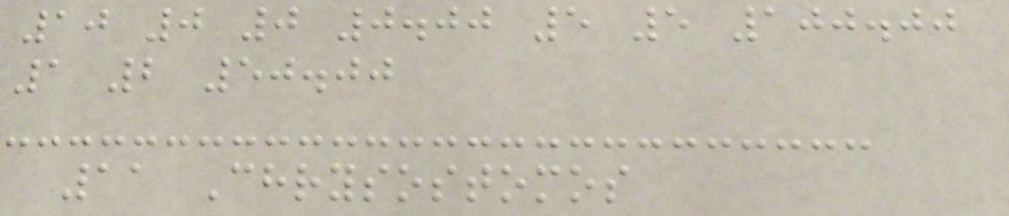10 0 0 0.00 5 5 100.00
1 2 50.00
11 Chrysostomos
